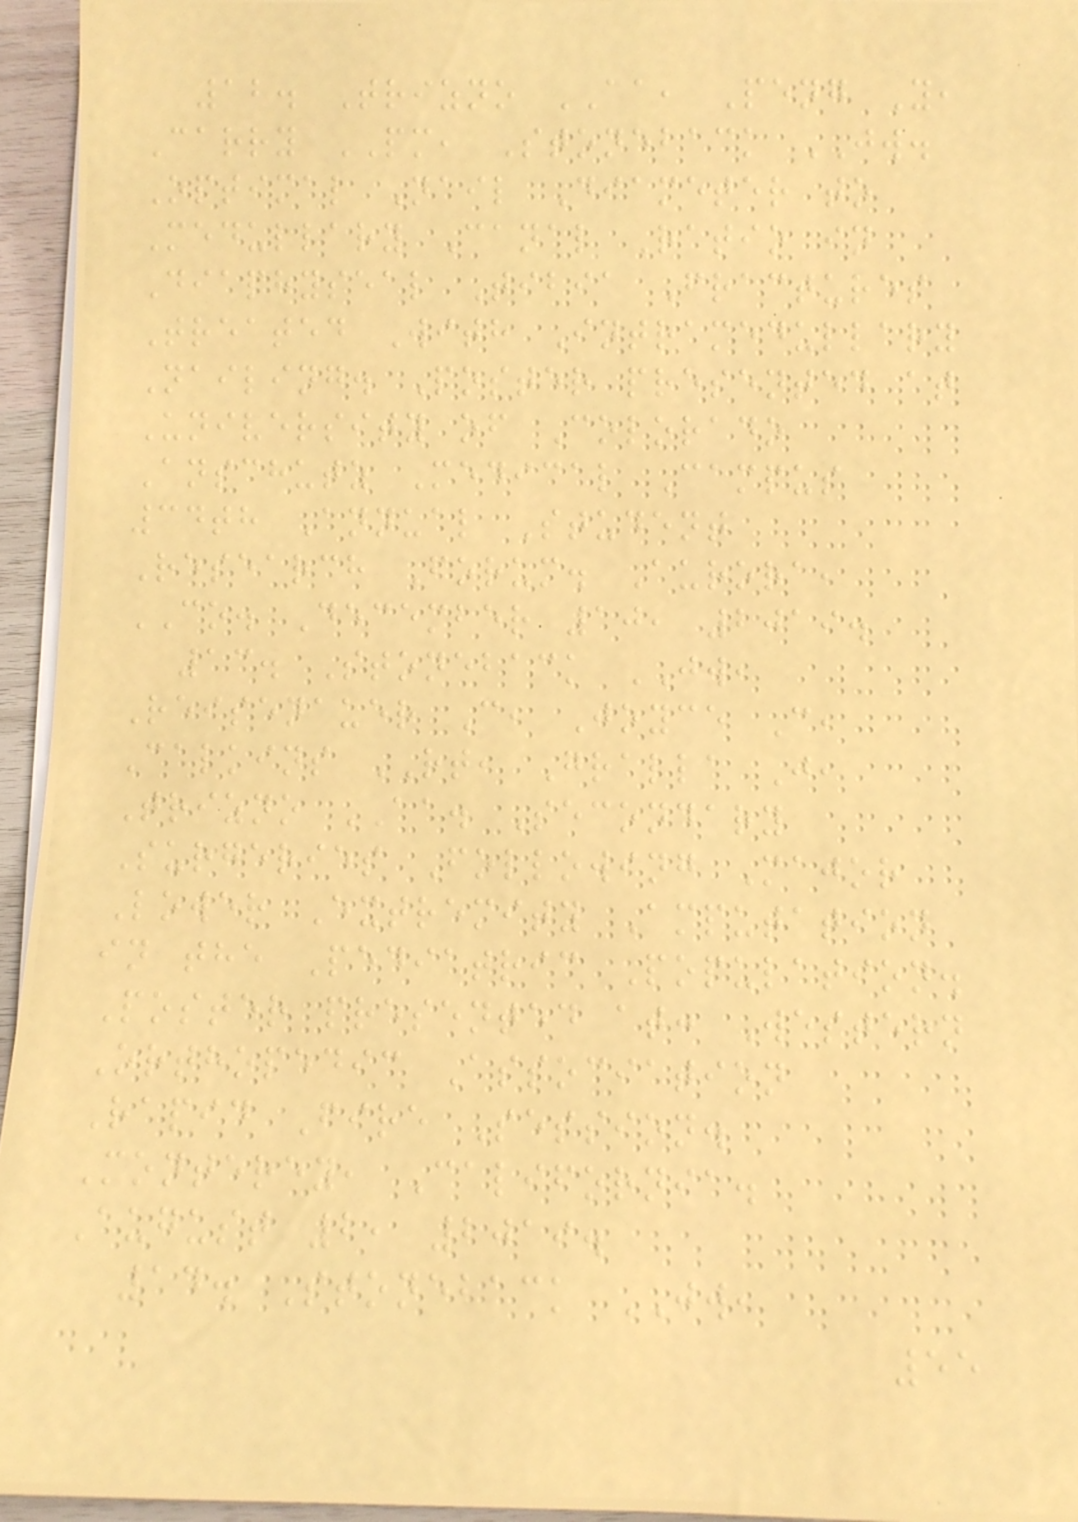12. Trizno AA, Peng Y,
Carry PM, Stoneback JW.
Optimal Nail Diameter to
Medullary Canal Ratio in
Diaphyseal Tibia Fractures
Treated With Intramedullary
Nailing. Poster presented at
University of Colorado
Anschutz Medical Campus
34th Annual Student
Research Forum. Aurora,
CO. December 10, 2019.
13. Stoneback JW,
Reisenauer C, Joyce C,
Calkins RT, Gralla J,
Trizno AA. Secondary
Surgeries Following Major
Lower Extremity Amputation
in the Pediatric Population.
Poster presented at: Western
Orthopedic Association
Rapid Fire Session.
Monterey, California.
August 2, 2019.
14. Stoneback JW,
55
